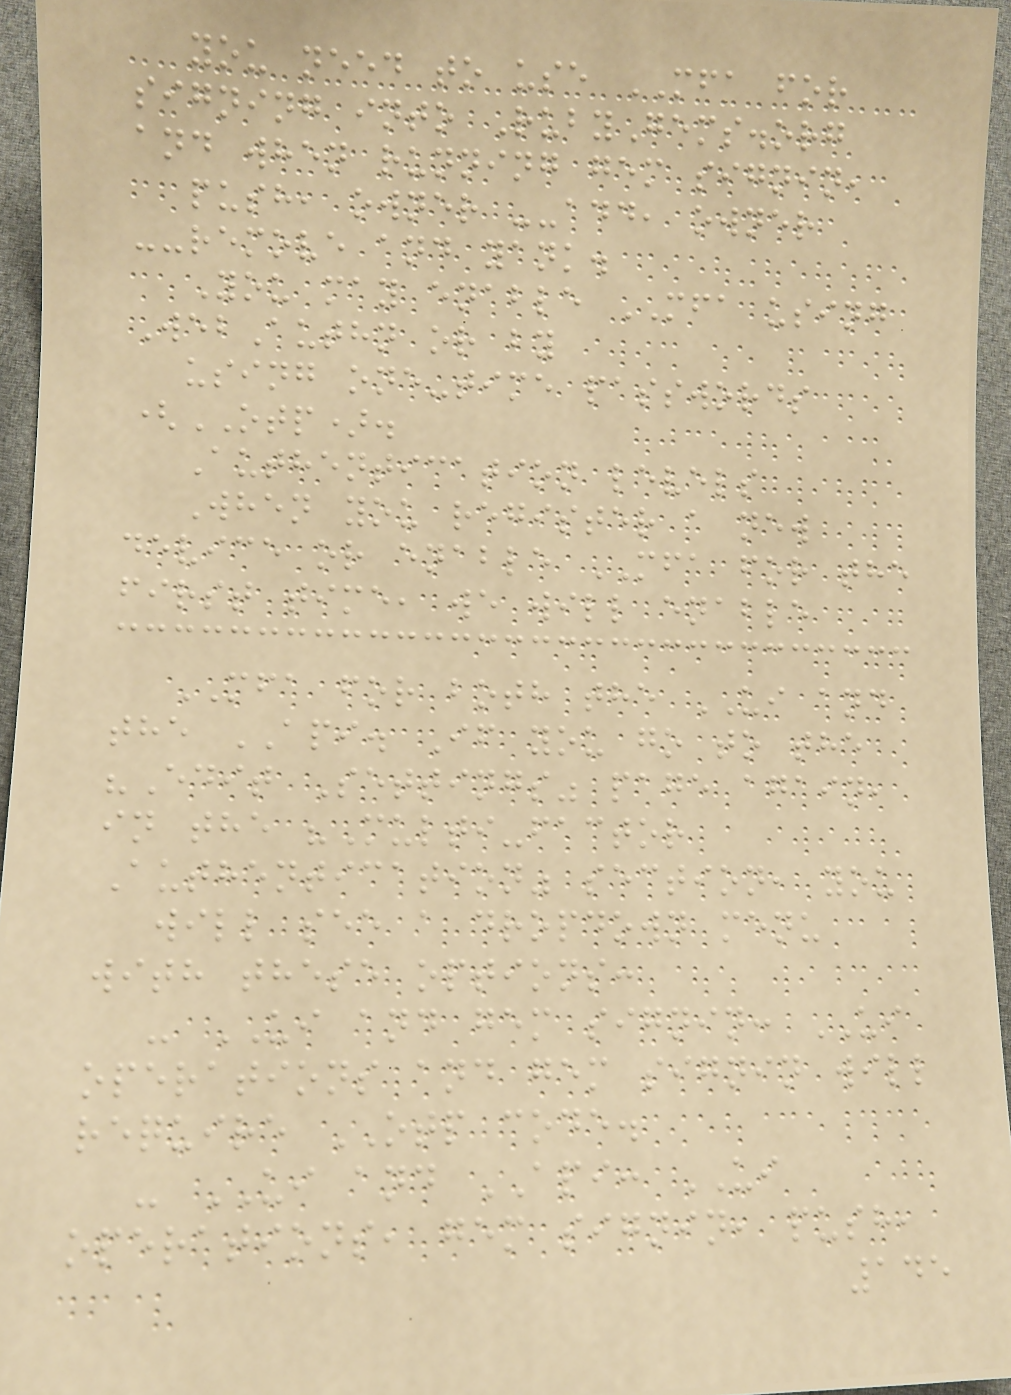you need to use MFA for
signing into RubyGems.org
and when running gem signin,
push, owner --add, owner
--remove and yank.
You may enable MFA using
WebAuthn or by
using one-time passwords
(OTP).
Authentication levels
When you register a new
device or enable MFA for the
first time, we will enable
MFA for both the UI and
the API. If you go to the
"Edit Settings" page again,
in the "Multi-factor
Authentication" section, you
will see a dropdown menu
with these options:
- UI and gem signin: UI
operations and gem signin will
require OTP code.
- UI and API: UI
operations, gem signin, push,
145
